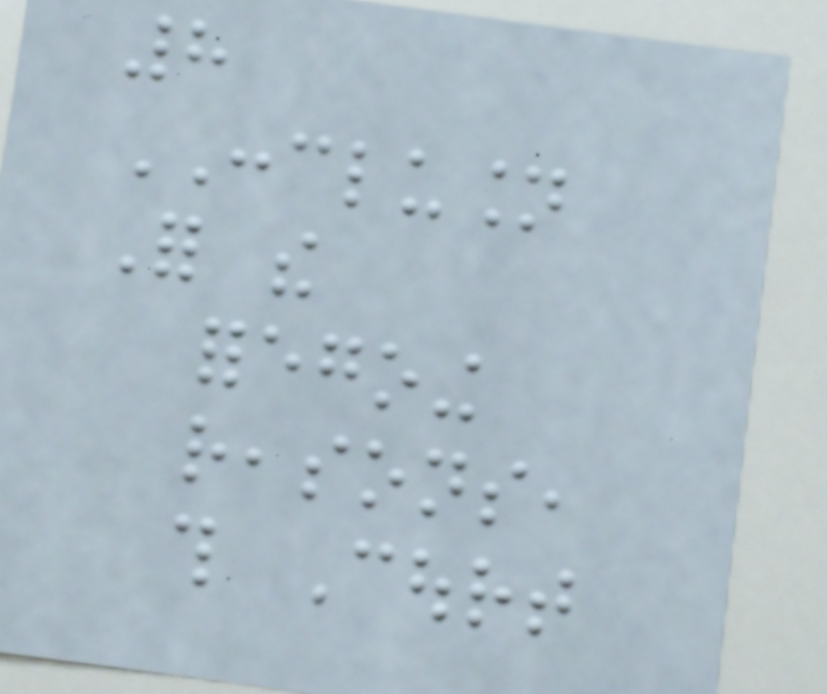8
CONCLUSION
For the
foregoing
reasons,
this Court
